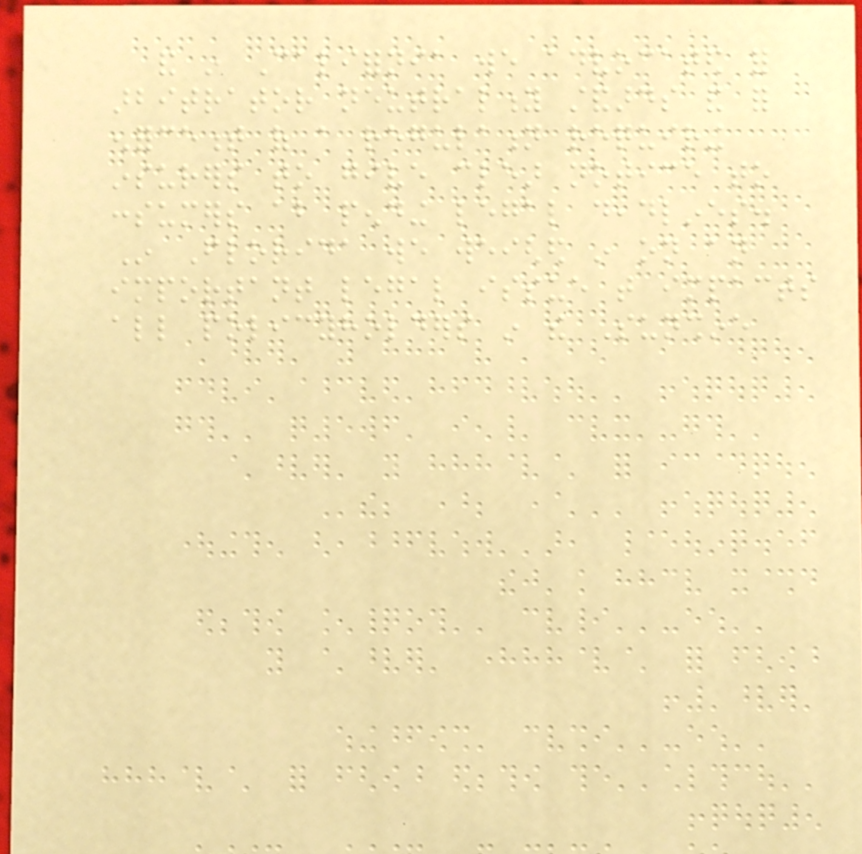and in California we advocated for
arbitrator neutrality standards and for
enforcement of a regulation requiring
insurers to give clear notice to
consumers about pending legal deadlines.
In Florida we weighed in on an
important legal issue that impacts
all policyholders in the Sunshine
